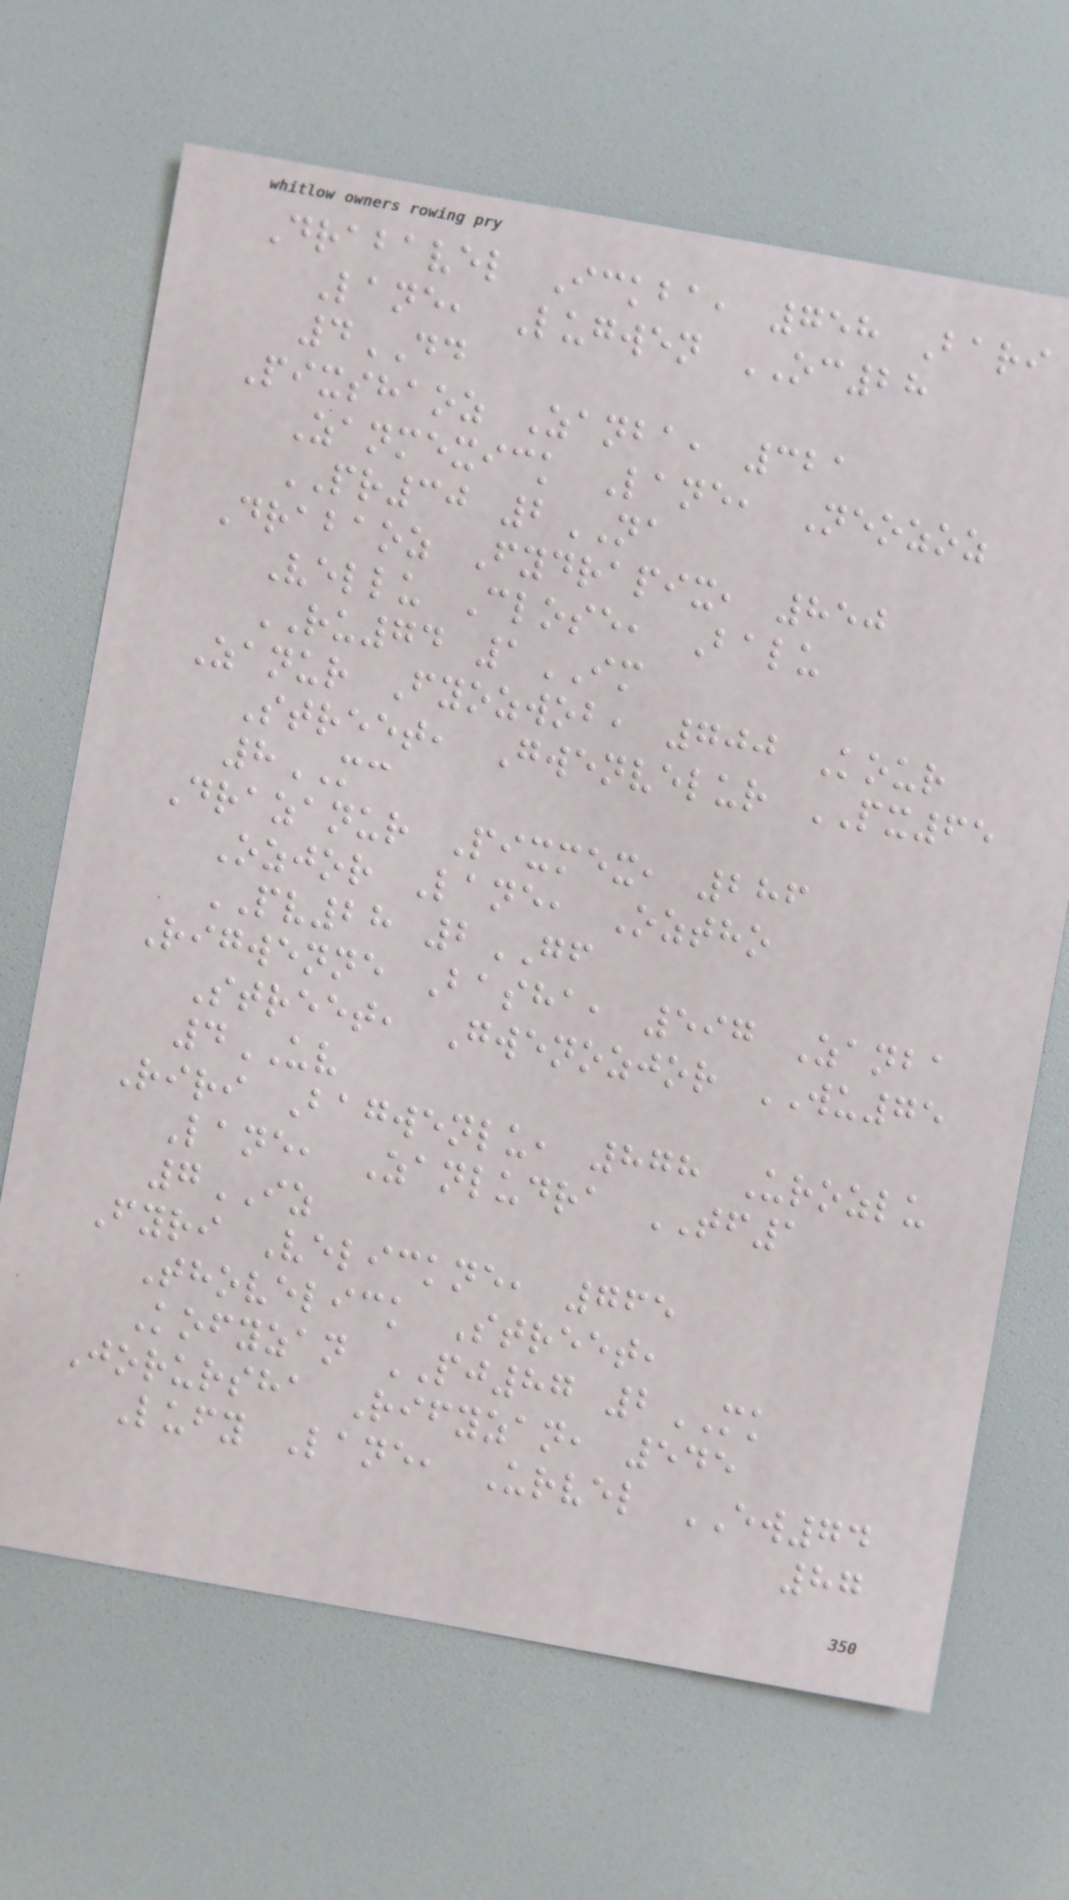Drabavel Ickba, 758 Bari
Lane, Lugwen OC28
4DD
Pixshaoz Zanba, 321
Zanmexick Lane, Neozoz
PR30 2NA
Drabaoz Fydrapix, 850
Vellu Close, Balu
RU74 1IM
Zanur Fyozwob, 700 Kour
Street, Gwenvelur PX65
8MC
Drazanur Pixmex, 286
Ozjor Lane, Oztho
PV28 2GF
Rigwenne Basha, 597 Zanba
Street, Gwenozjor WU75
4UV
Riri Bagwenlu, 878 Urozlu
Lane, Zanludra TF1
7IZ
Fyri Velickne, 765
Thovelick Street,
Kofyzan PJ87 2MK
Jorursha Rifyzan, 545
Lufy Lane, Urvel EW74
87
